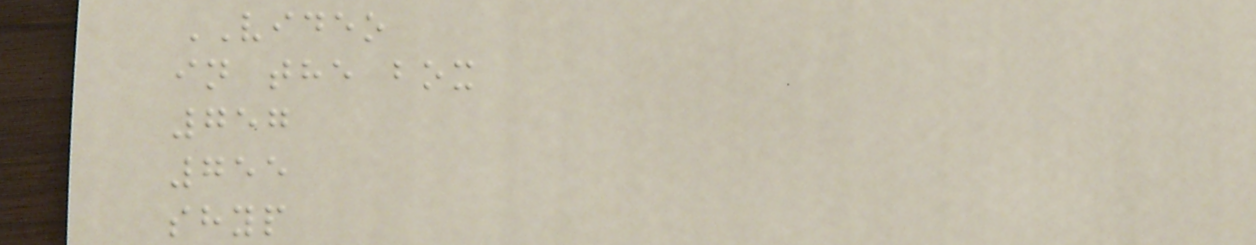VIDEO
in the box
757
755
shyp
